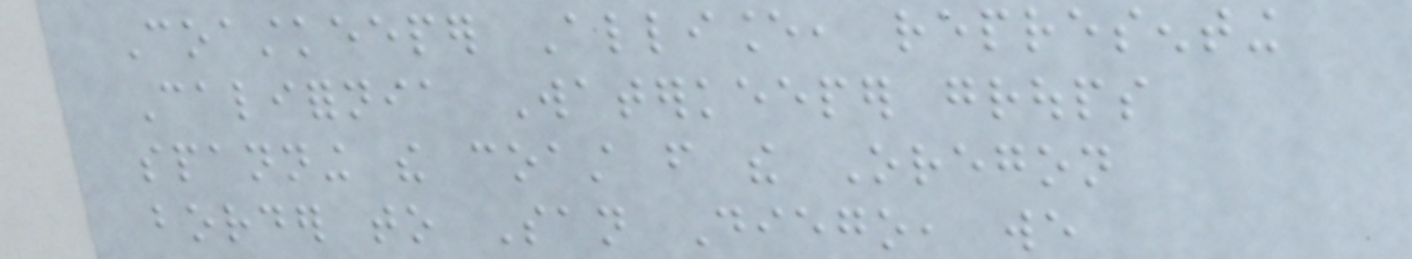Coastkeeper Alliance, representing
California Waterkeeper groups
spanning the coast from the Oregon
border to San Diego, we
